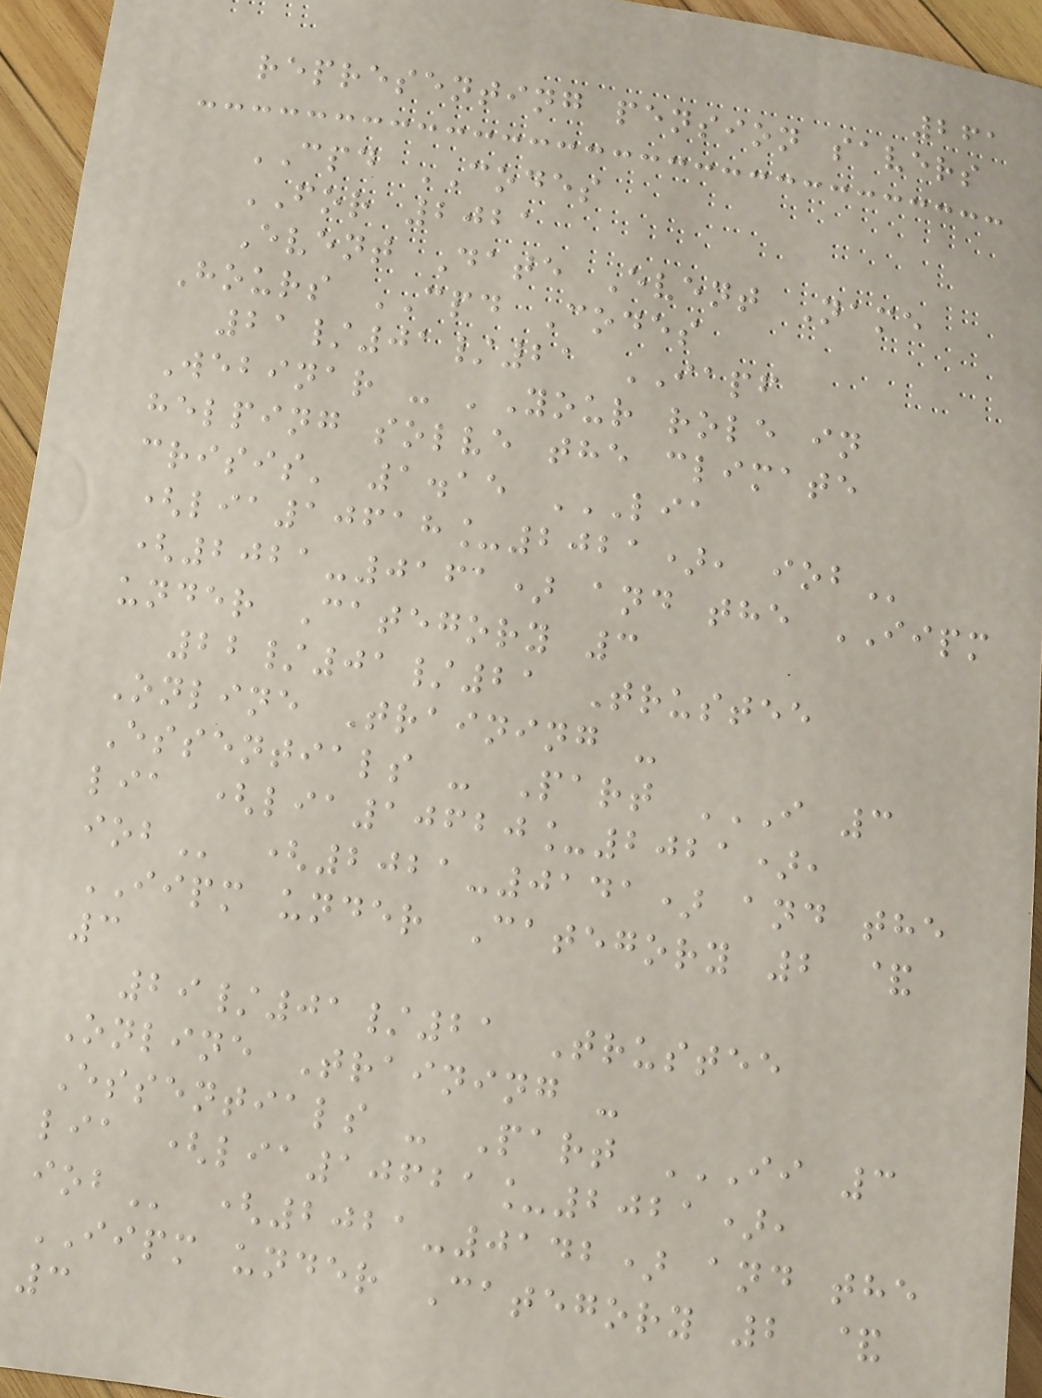261
representing pension savers
CPD CODES
FOR 2021
Event Date Event Name
Hours CPD Codes
21/01/21 IAPF
Webinar - 'Your role in
helping solve the climate
crisis' 1.15 LIA
(LIA10618_2021), IOB
(2021-0161) and the IIPM
under Category 3
22/01/21 Trustee
Online Training -
Essentials - Part I 3
LIA (LIA10620_2021),
IOB (2021-0141) and the
IIPM under Category 2 &
3
29/01/21 Trustee
Online Training -
Essentials - Part II 3
LIA (LIA10621_2021),
IOB (2021-0142) and the
IIPM under Category 2 &
3
